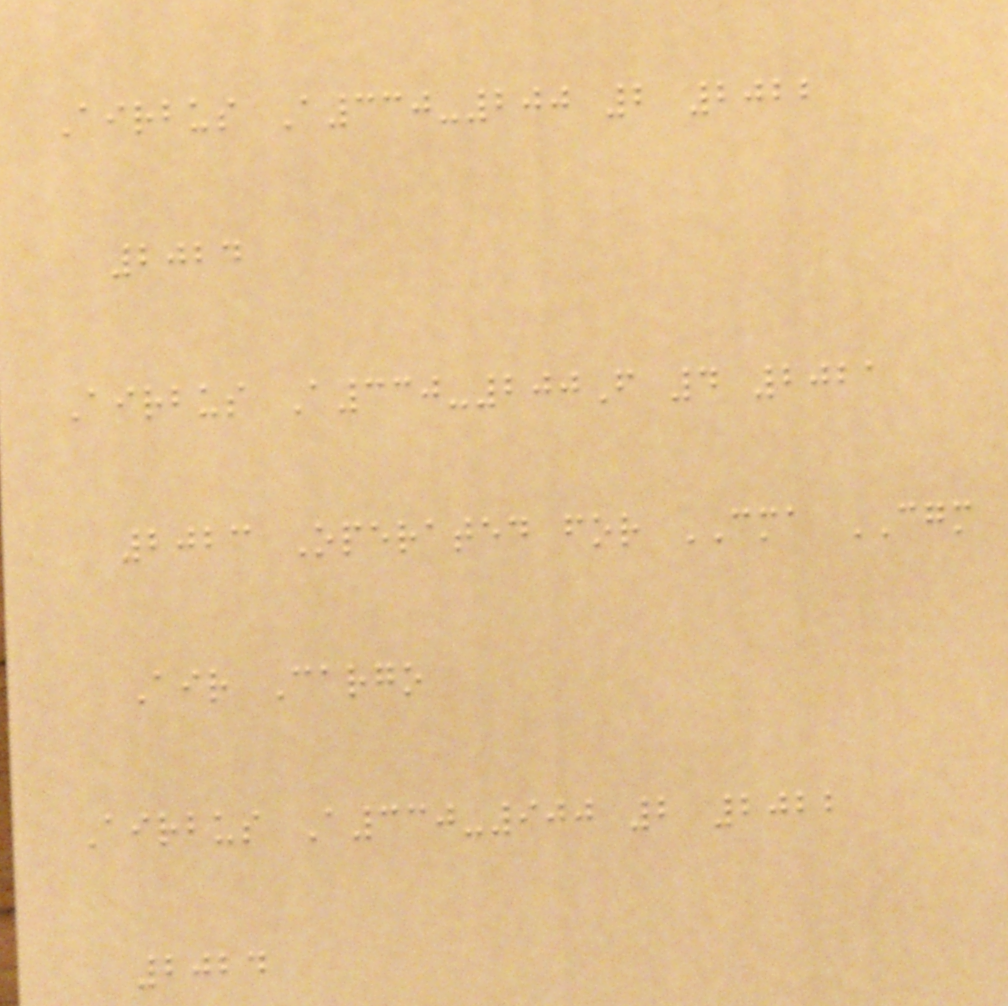Airbus A330-200 2 2022
2024
Airbus A330-200F 4 2021
2023 Operated for CMA CGM
Air Cargo
Airbus A330-900 2 2022
2024
